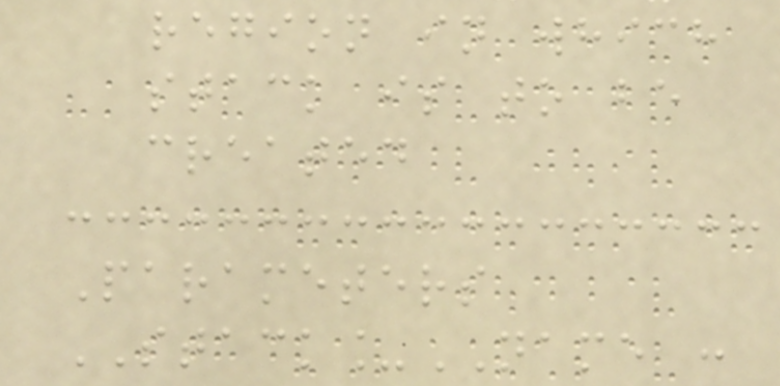region in which
stack is to be
created
Parameters
STACK_NAME :
